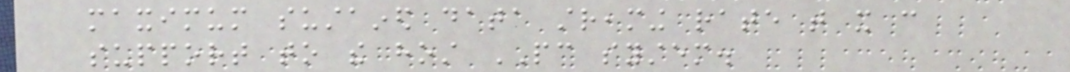maximum sustained data streaming rate that it can
support to the host PC system.
